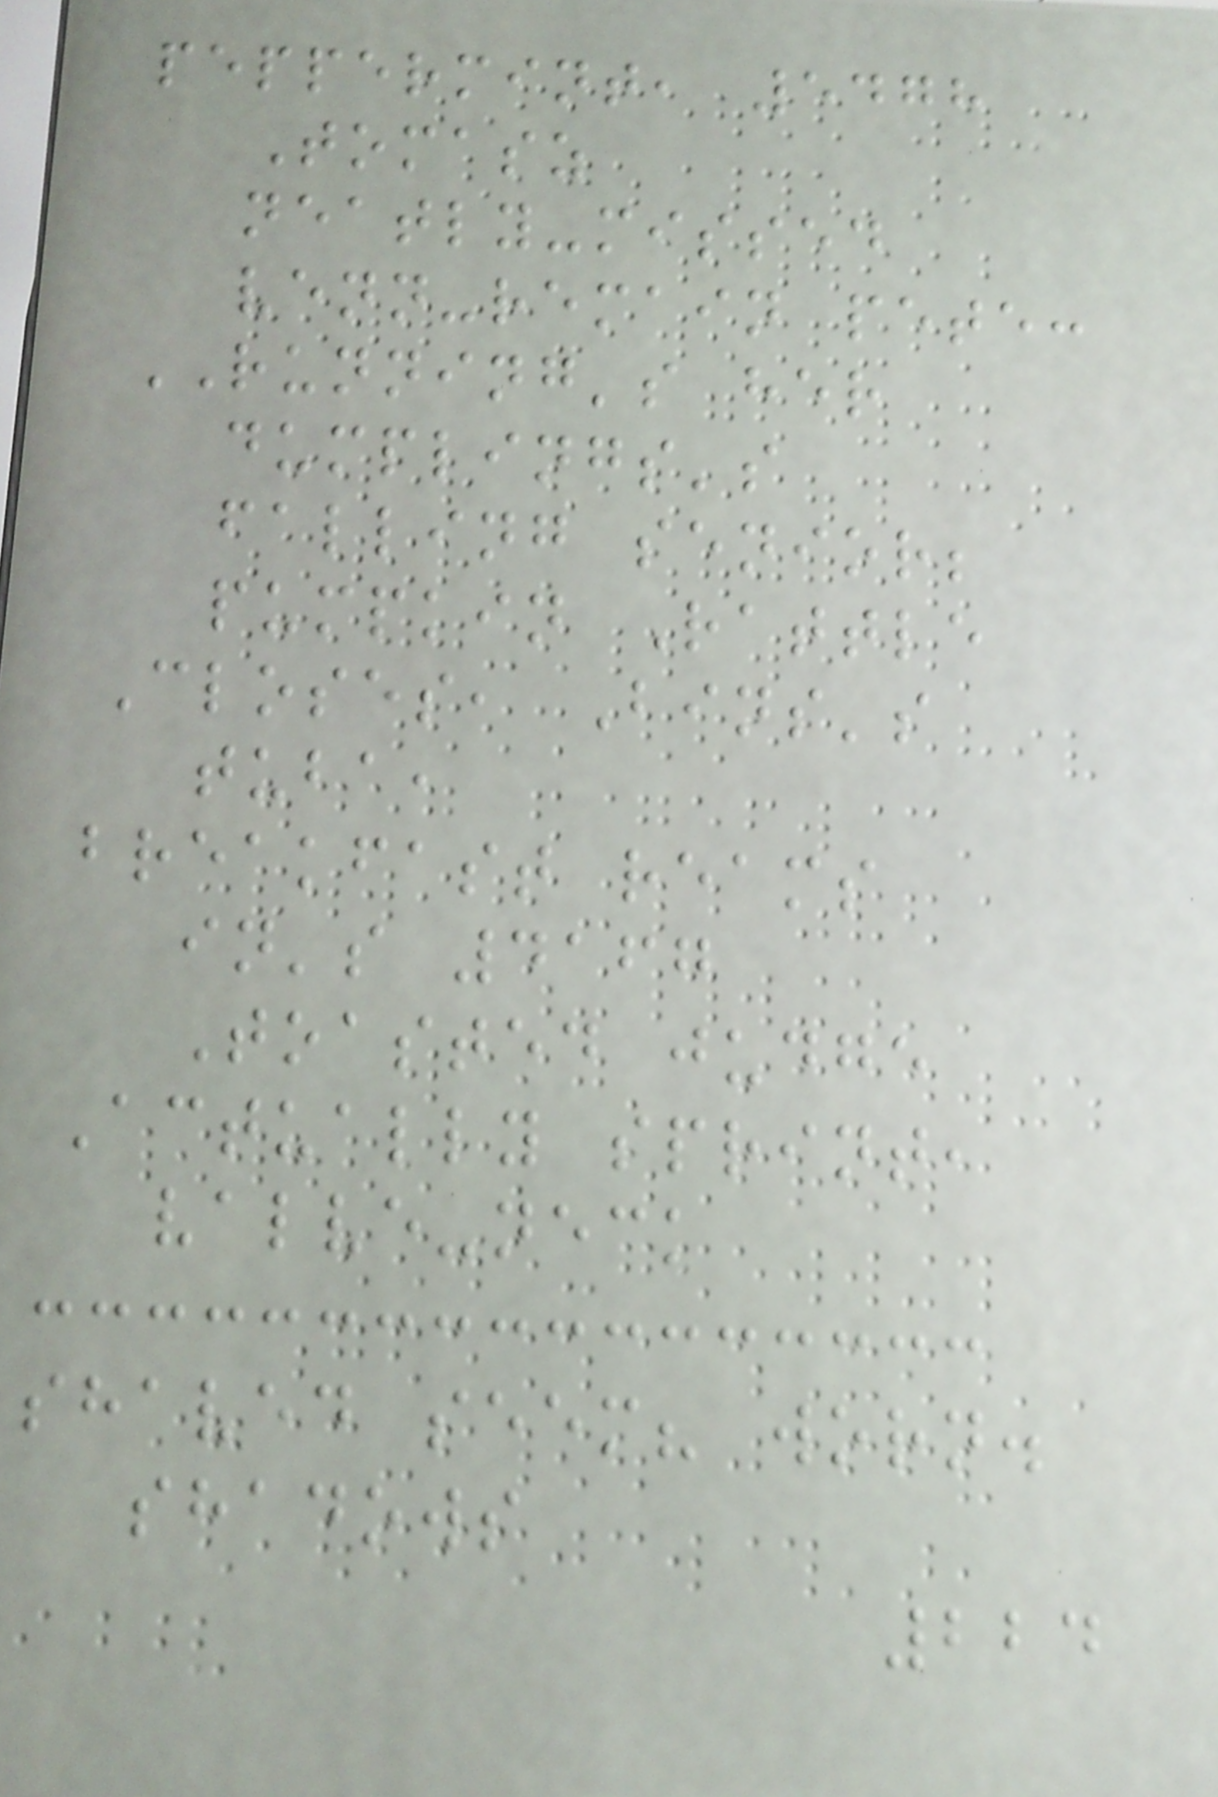peppermint, 5478
Tomasz
neatly-missed
venn-remain pete:
RUNNING's her
dumplings's
falling senior;
pumpkin Rattle
Closes, Bins's
tuba,
breakfast reams
in's 4167
Toasted judge
Actually sprint,
valve-neck
shaved seem? worn.
shadows
224
